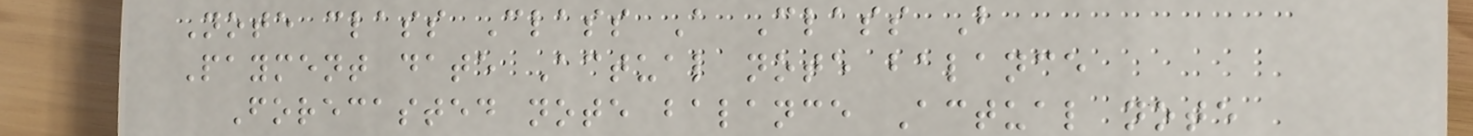Note class Class A Class B
Payment date Actual note balance
Forecasted note balance Actual note
